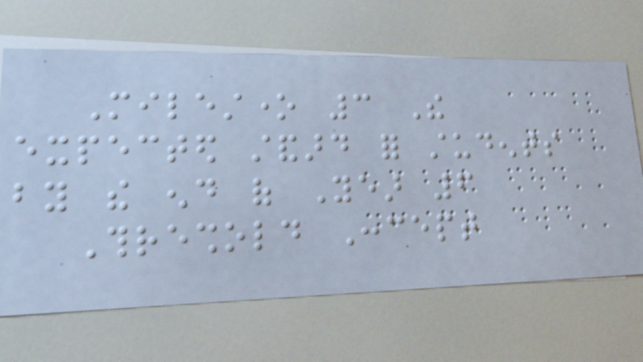Milestone 3 The
expected standard for students
by the end of Year 6
Threshold Concept
